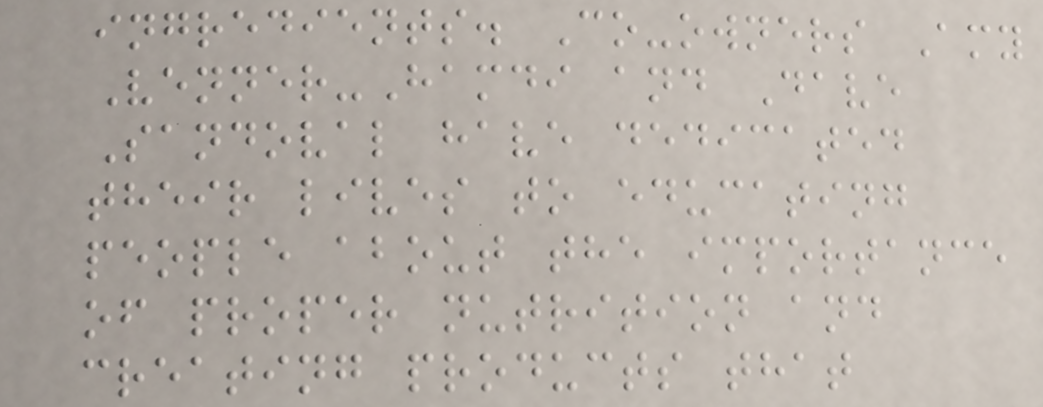ingredients. Co-owners Amy
Venner-Hamdi and Dave
Sandoval have dedicated
their lives to educating
people about the importance
of proper nutrition and
creating products that
